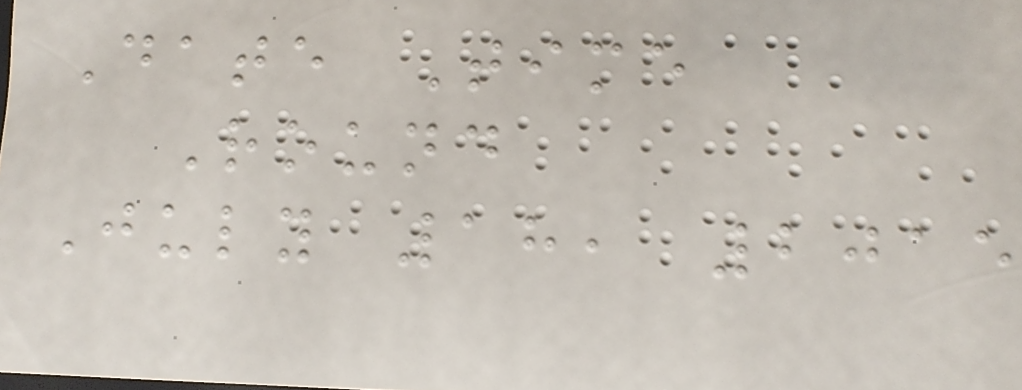Date Time
Round
July 18, 2015
